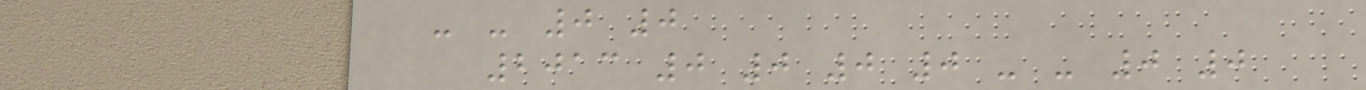- - 0 0
2013 0 0 0 0 - - 0 0
